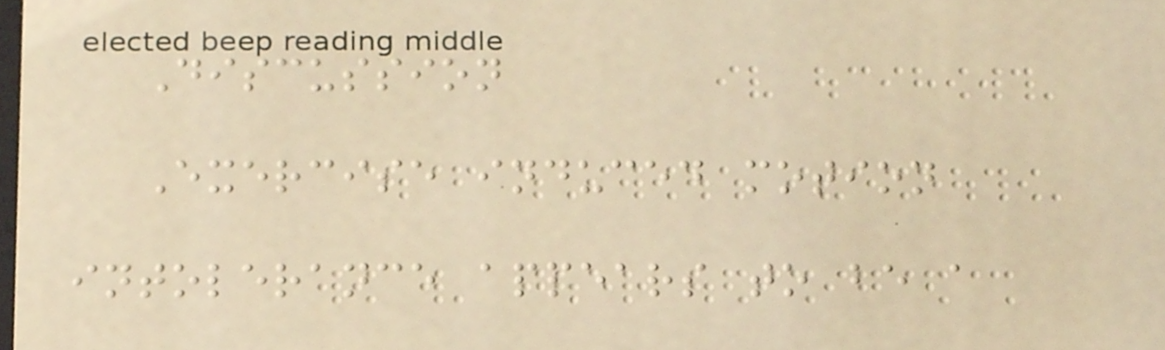Discussion
Exercise induced motion
intolerance appears to be a
